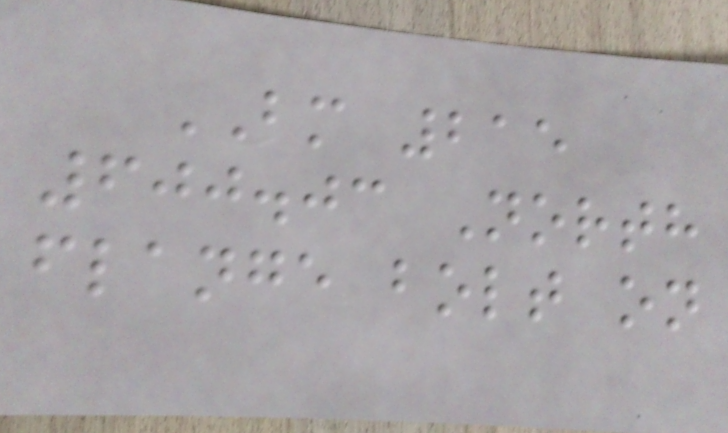BM 215
600.03 North
flange bolt on
